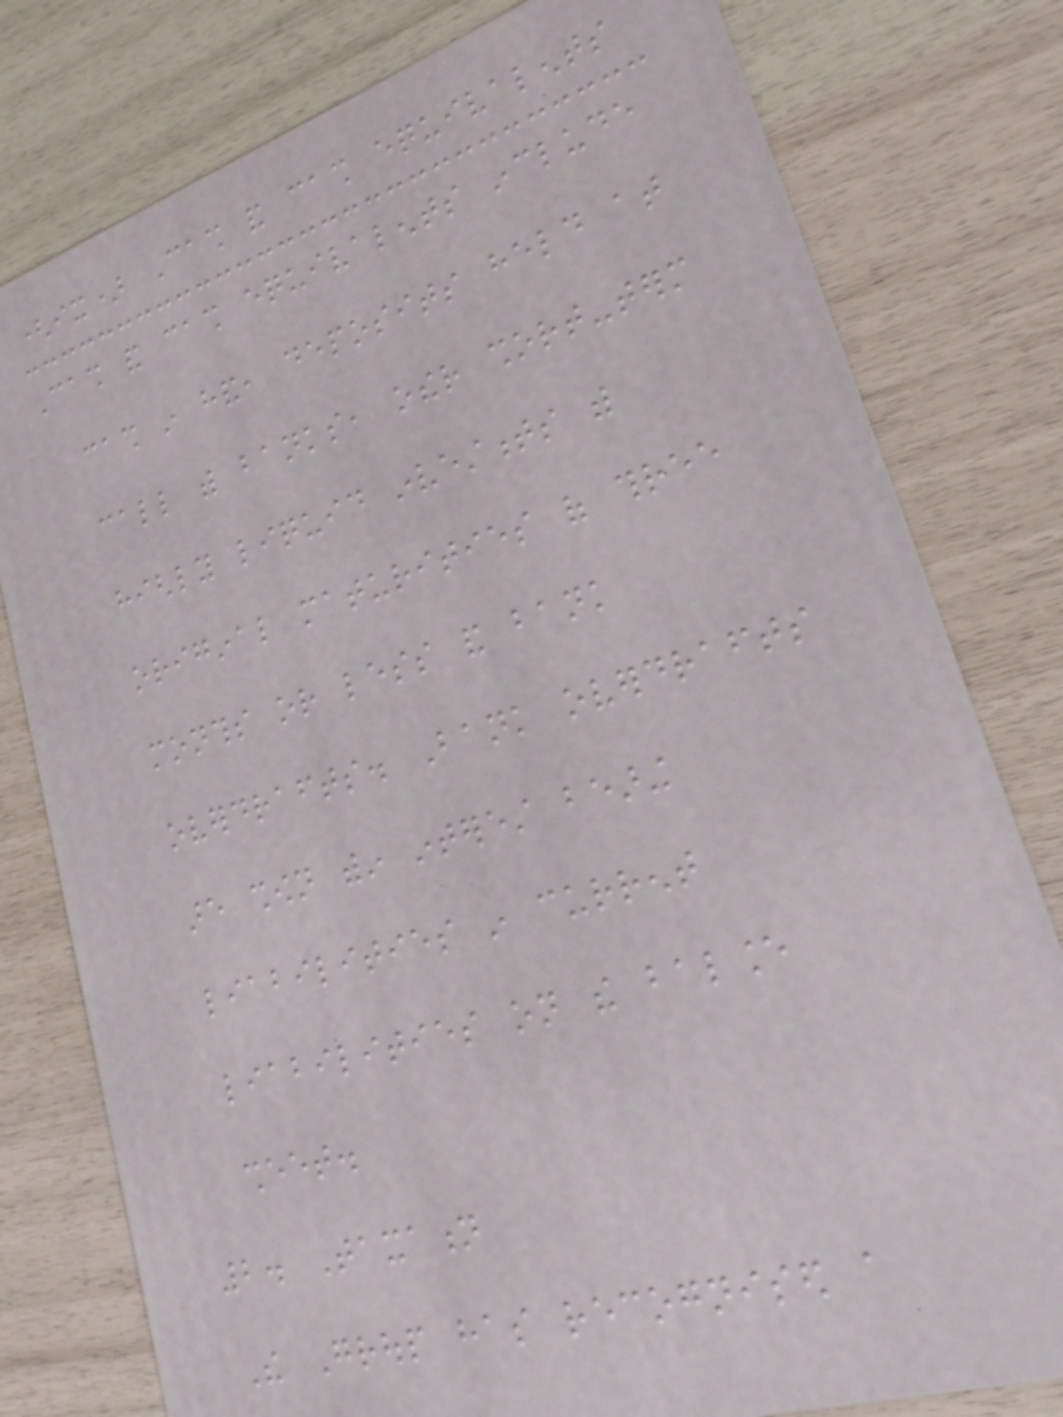(ix) Cash and cash equivalents
Cash and cash equivalents include
cash in hand, deposits held at
call with banks, other short-term
highly liquid investments with
original maturities of three
months or less and bank
overdrafts. Bank overdrafts
are shown within interest bearing
liabilities in current
liabilities on the balance
sheet.
2. Taxation
The Group has recognised a
